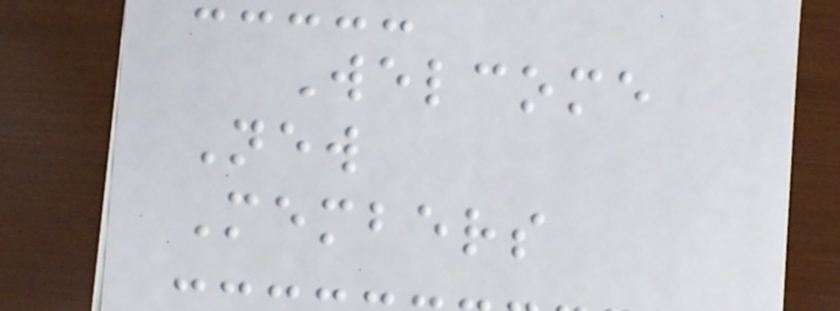Welcome
New
Members
